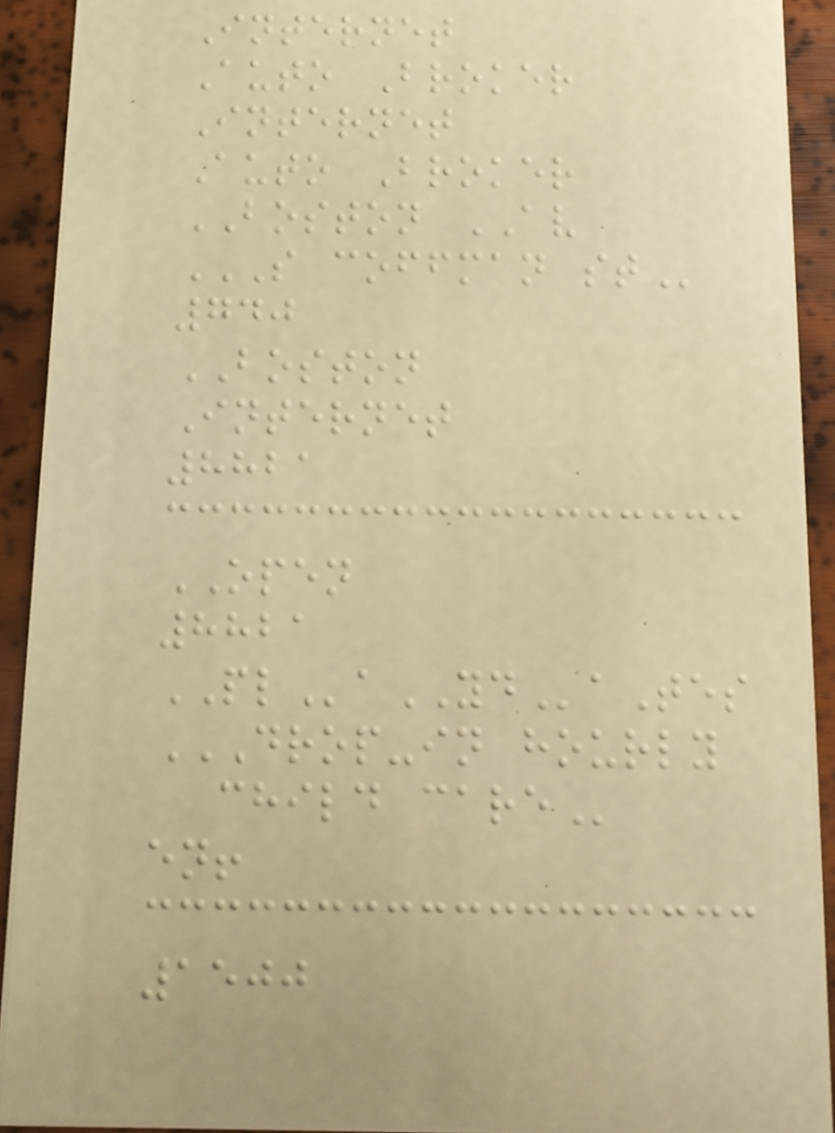Internet
Auto Broker
Internet
Auto Broker
BOSTON AV
S COFFMAN ST
740
BOSTON
Internet
8821
OPEN
8821
PLaYDaTes
DROP-IN HOURLY
CHILD CARE
en!
1500
